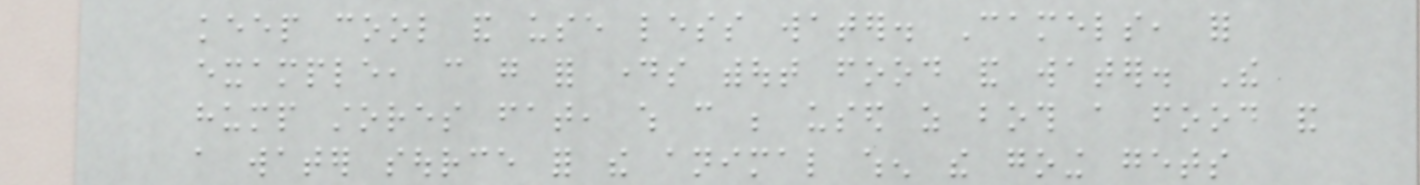keep cool and use less water. Camels, for
example, can go for days without food and water. The
hump stores fat, which can be used as both a food and
a water source for the animal when the going gets
